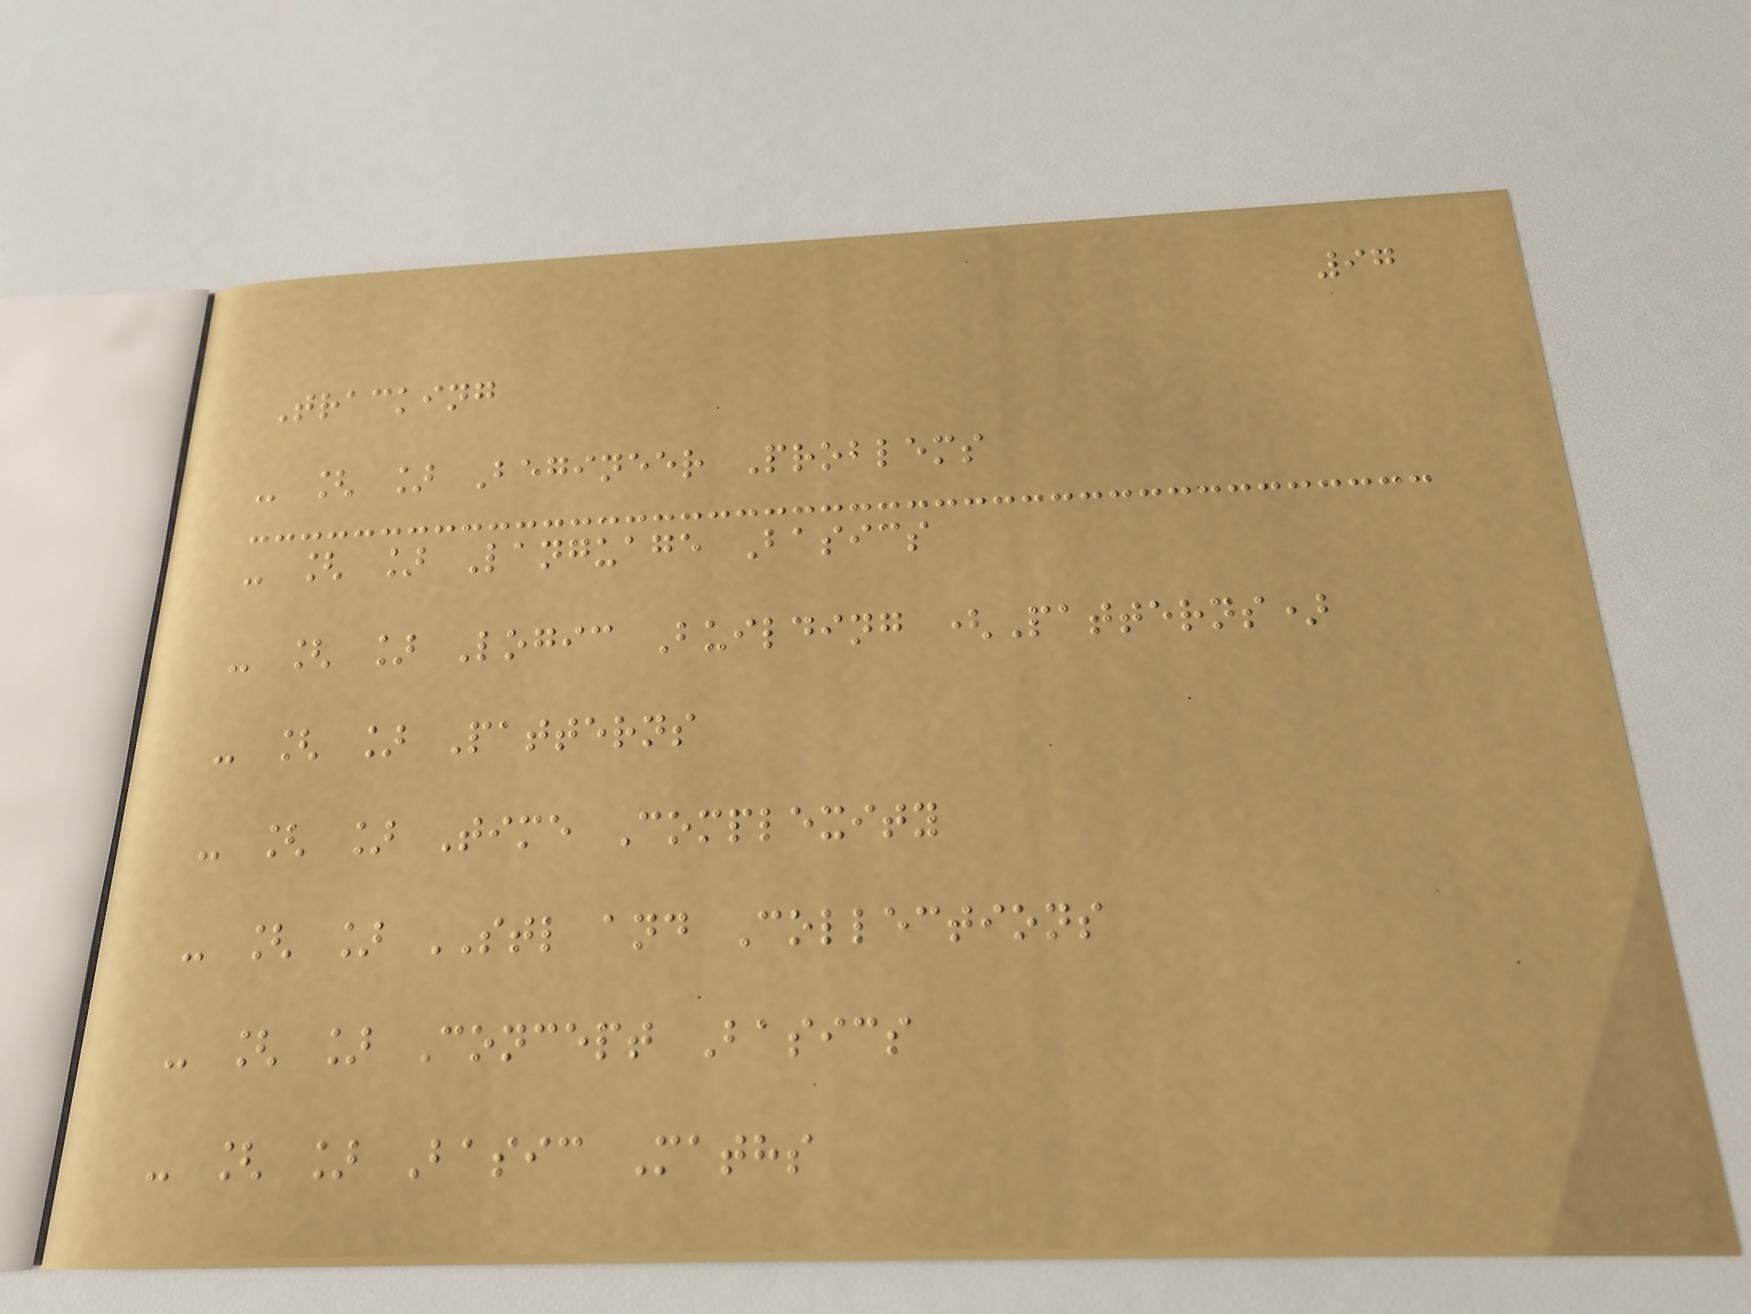97
Tracking
- [ ] Begineer Problems
- [ ] Language Basics
- [ ] Logic Building (Patterns)
- [ ] Patterns
- [ ] Time Complexity
- [ ] STL and Collections
- [ ] Concept Basics
- [ ] Basic Maths
